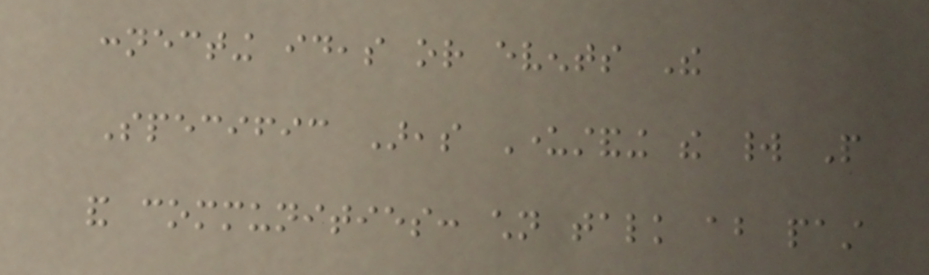connecting ideas or events The
Specific Areas Understanding the world People
and communities: children talk about past
